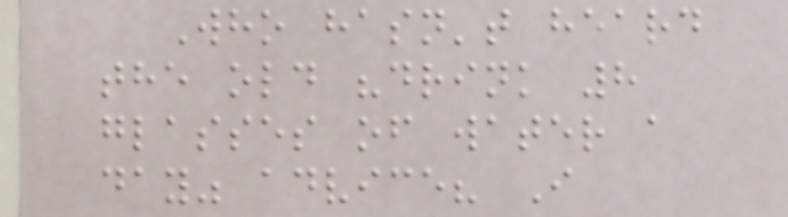Who hasn't heard
the old "drink 8
glasses of water a
day" advice? I
